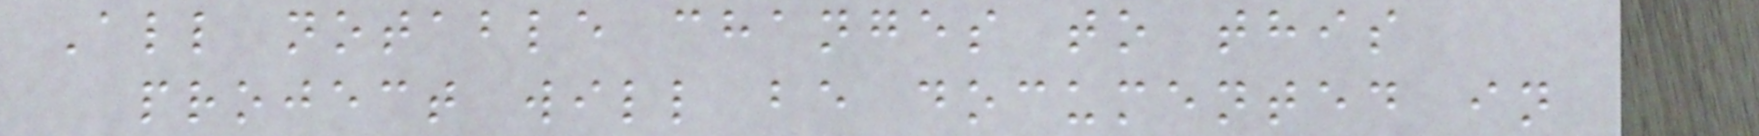All notable changes to this
project will be documented in
